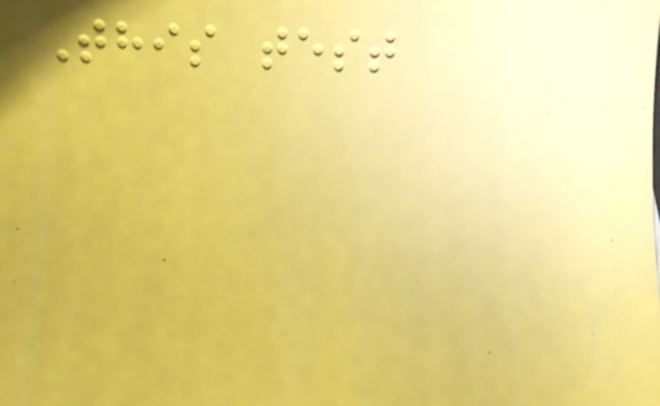This test
